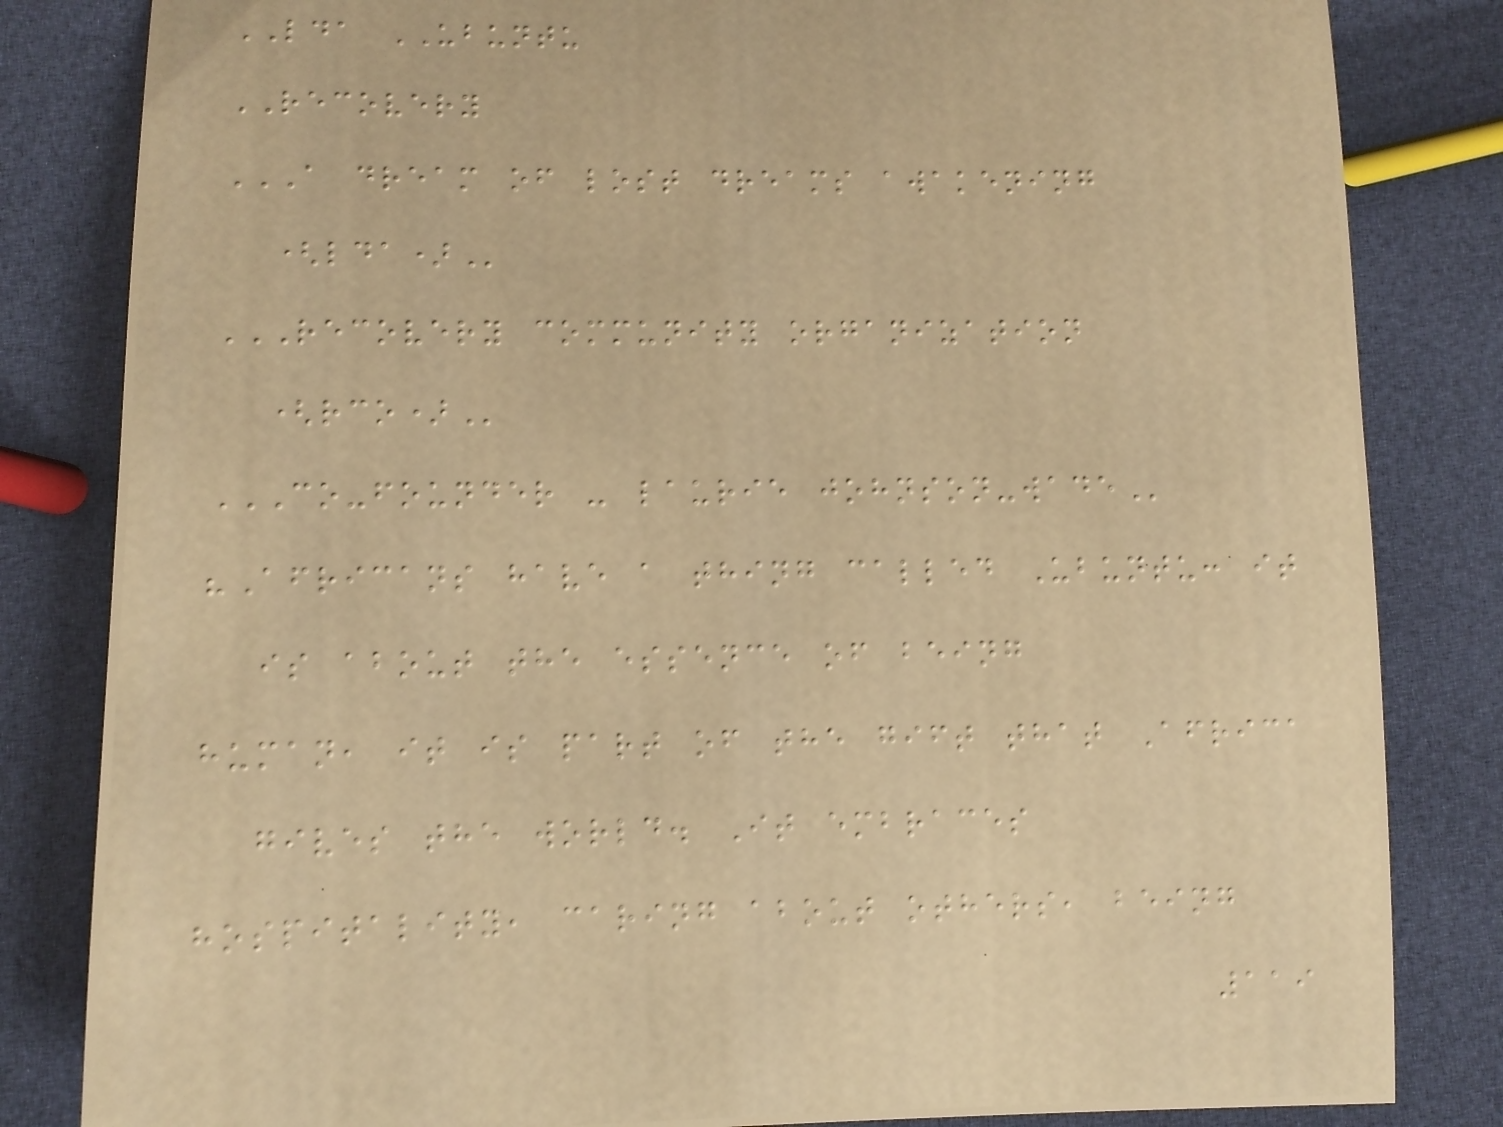LDA UBUNTU
RECOVERY
A DREAM OF LOST DREAMS AWAKENING
(LDA)
RECOVERY COMMUNITY ORGANIZATION
(RCO)
CO-FOUNDER - LAURIE JOHNSON-WADE
"Africans have a thing called Ubuntu: it
is about the essence of being
human, it is part of the gift that Africa
gives the world. It embraces
hospitality, caring about others, being
119
